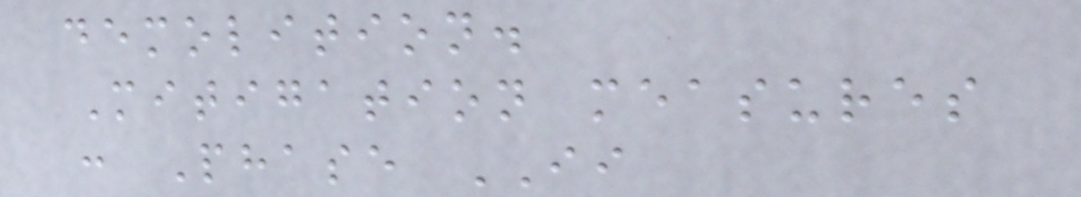demolition.
Mitigation measures
: Phase II
